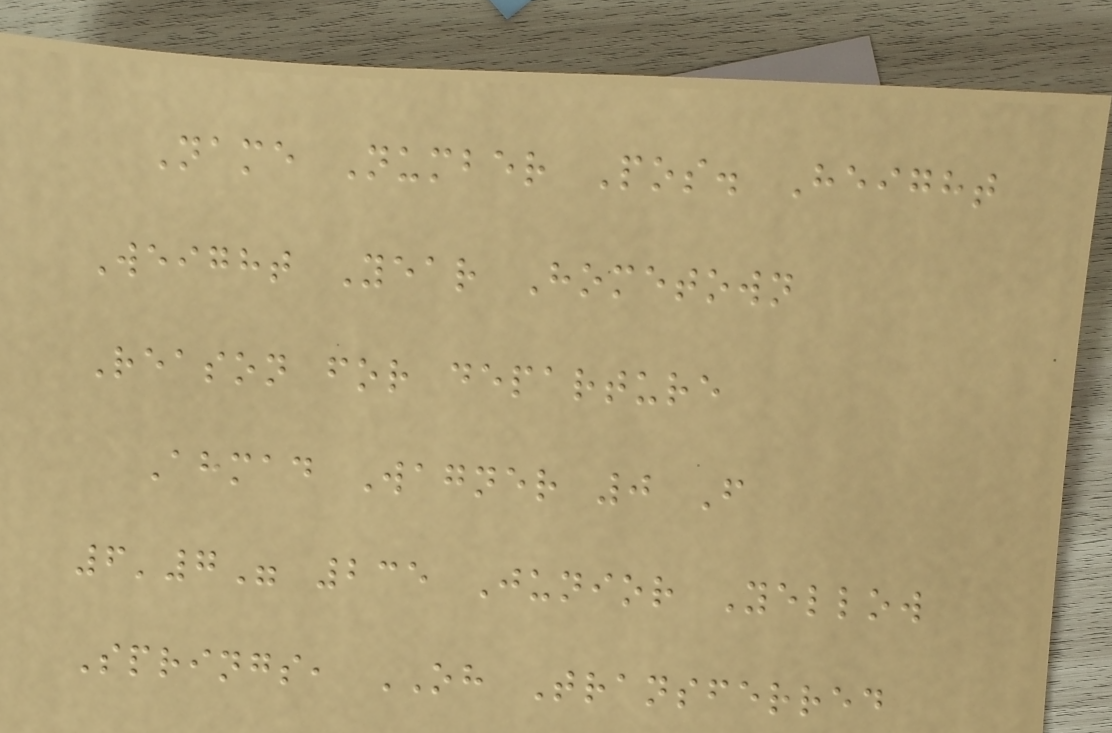Name Number Pos. Height
Weight Year Hometown
Reason for departure
Ahmad Wagner 0 F
6'7" 235 Junior Yellow
Springs, OH Transferred
